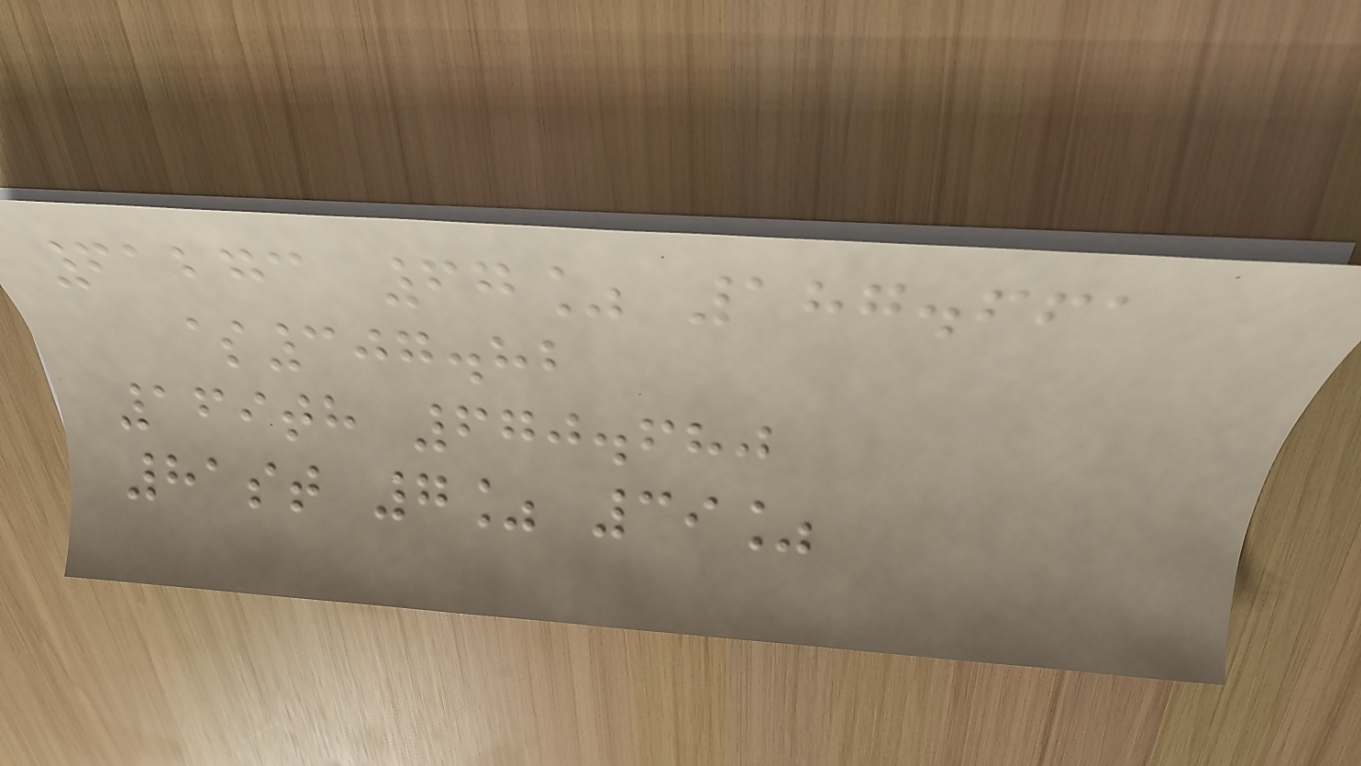61273 67% 187.661
$307.82
169th 670.680
81st 7% 39%
